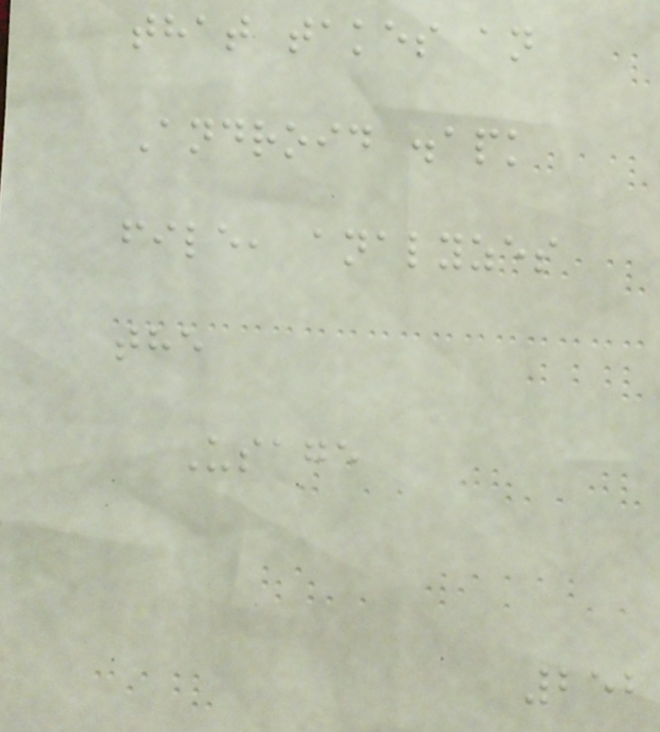that takes an
Android .apk
file, analyzes
the
Usage
252
